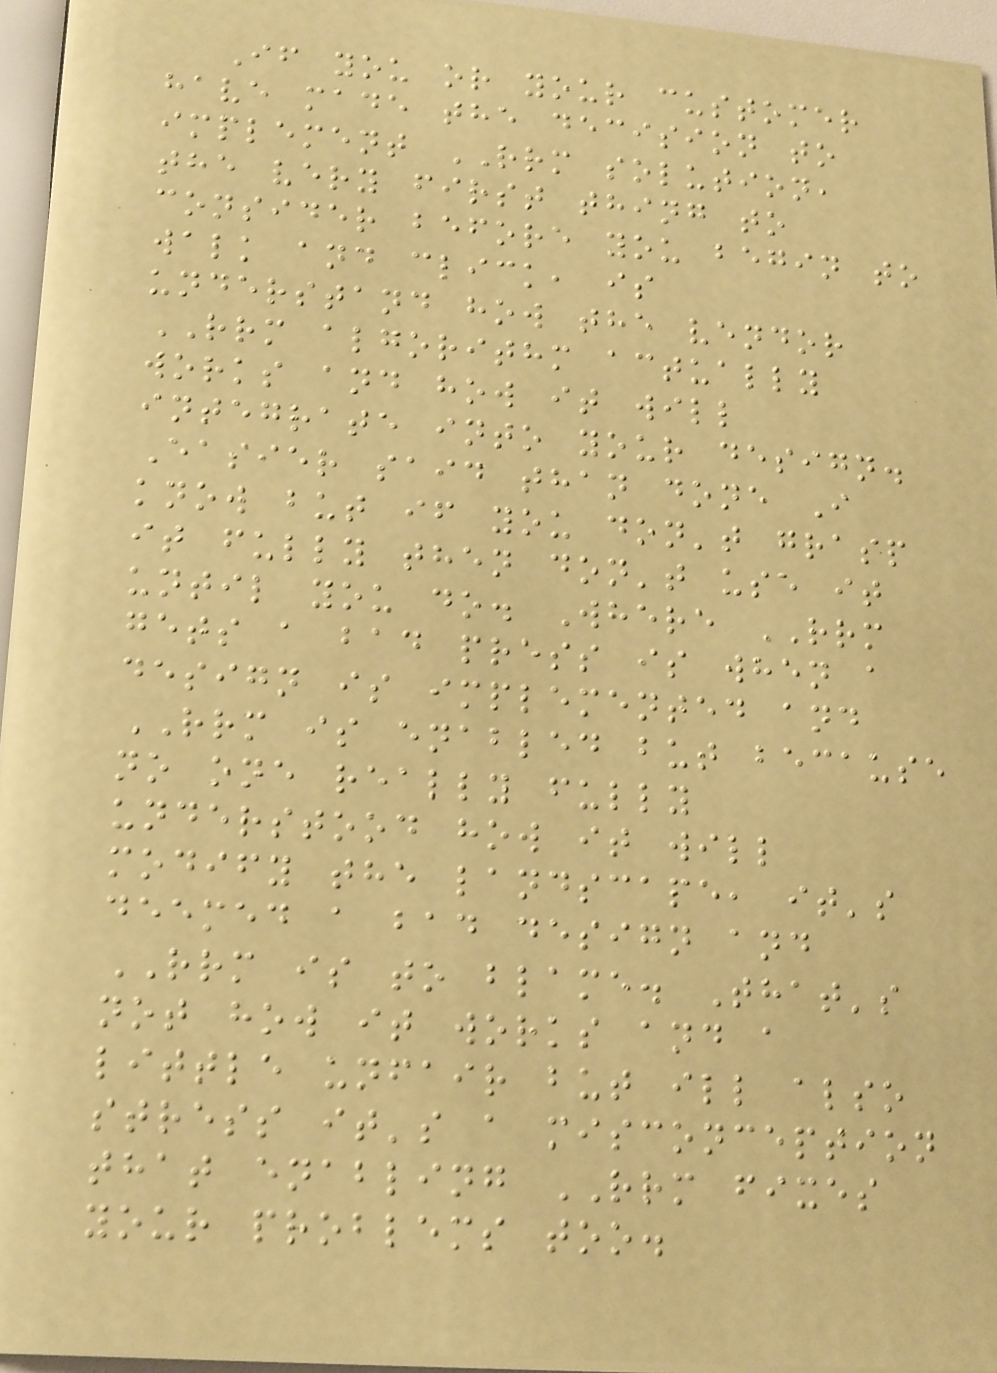If you or your customer
have made the decision to
implement RRM solution,
the very first thing to
consider before you begin to
walk and click, is
understand how the vendor
RRM algorithm actually
works and how it will
integrate into your design.
Easier said than done I
know but if you don't grasp
it fully then don't use it
until you do. Where RRM
gets a bad press is when a
design is implemented and
RRM is enabled but because
no one really fully
understood how it will
modify the landscape, it's
deemed a bad design and
RRM is to blame. That's
not how it works and a
little unfair but ill also
stress it's a misconception
that enabling RRM fixes
your problems too.
